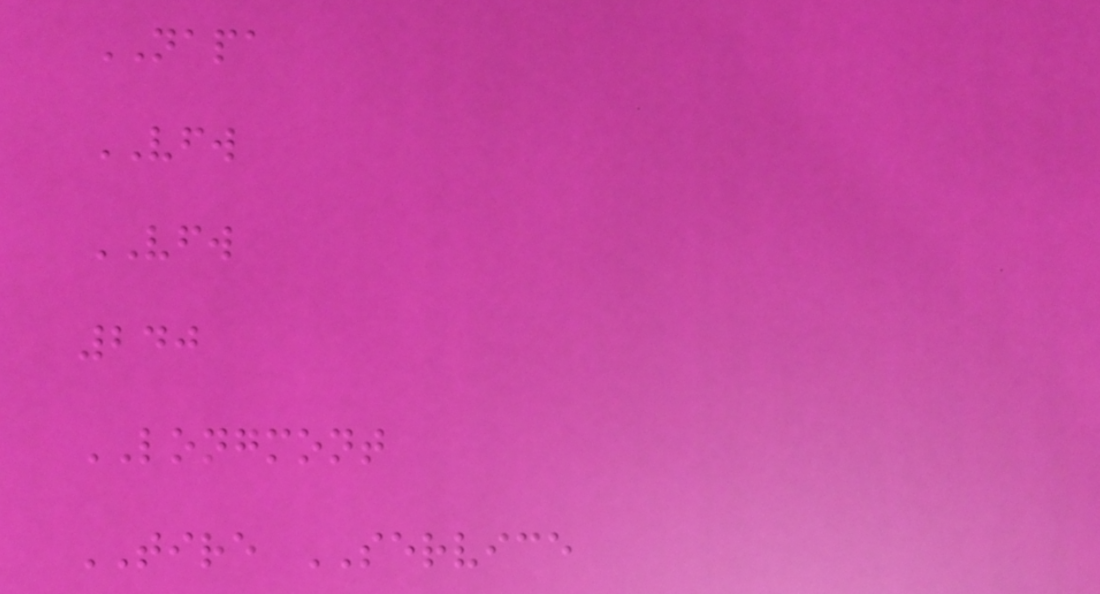NAPA
VFW
VFW
240
LONGMONT
TIRE SERVICE
